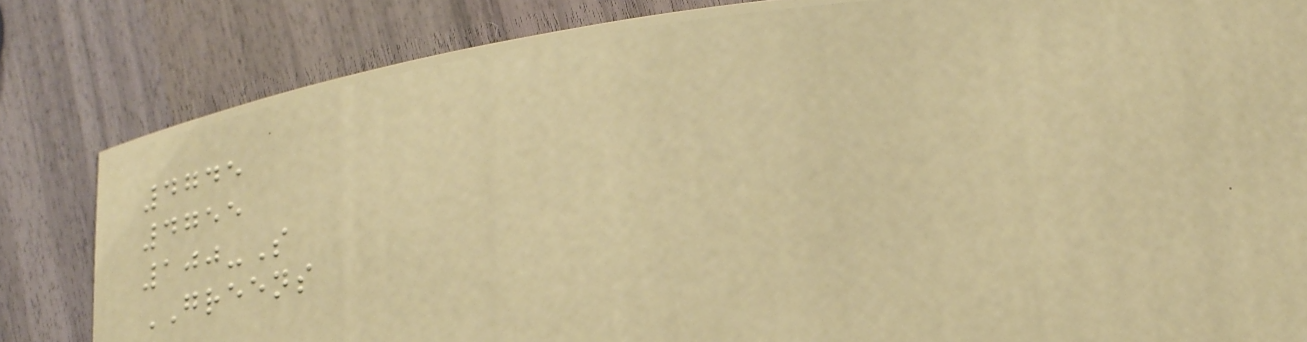4745
4755
100-S
GREENS
